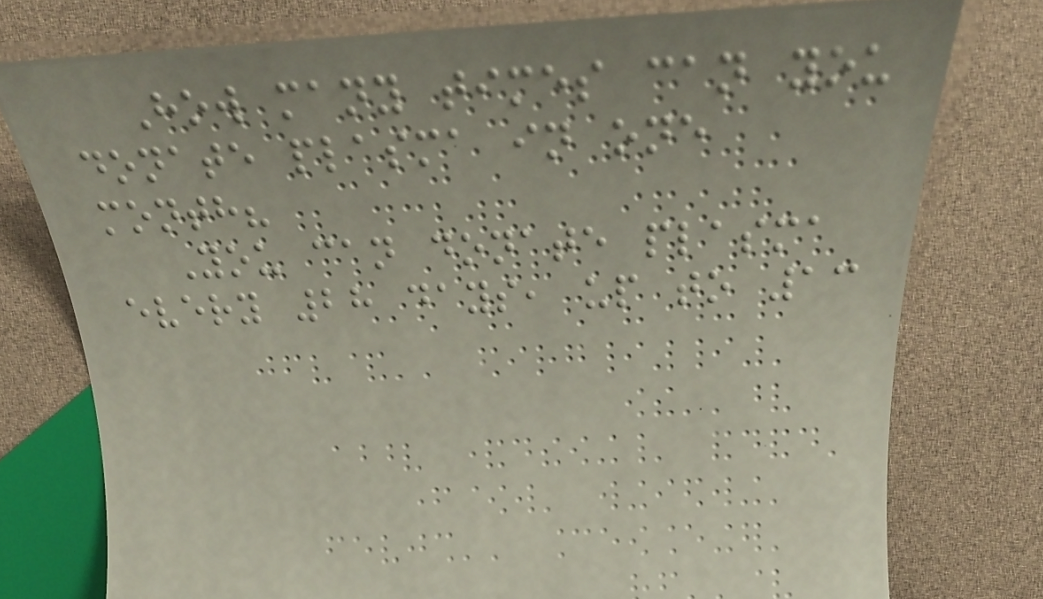How many times can you
donate plasma in one
month?
You can donate plasma
every 28 days, up to 13
